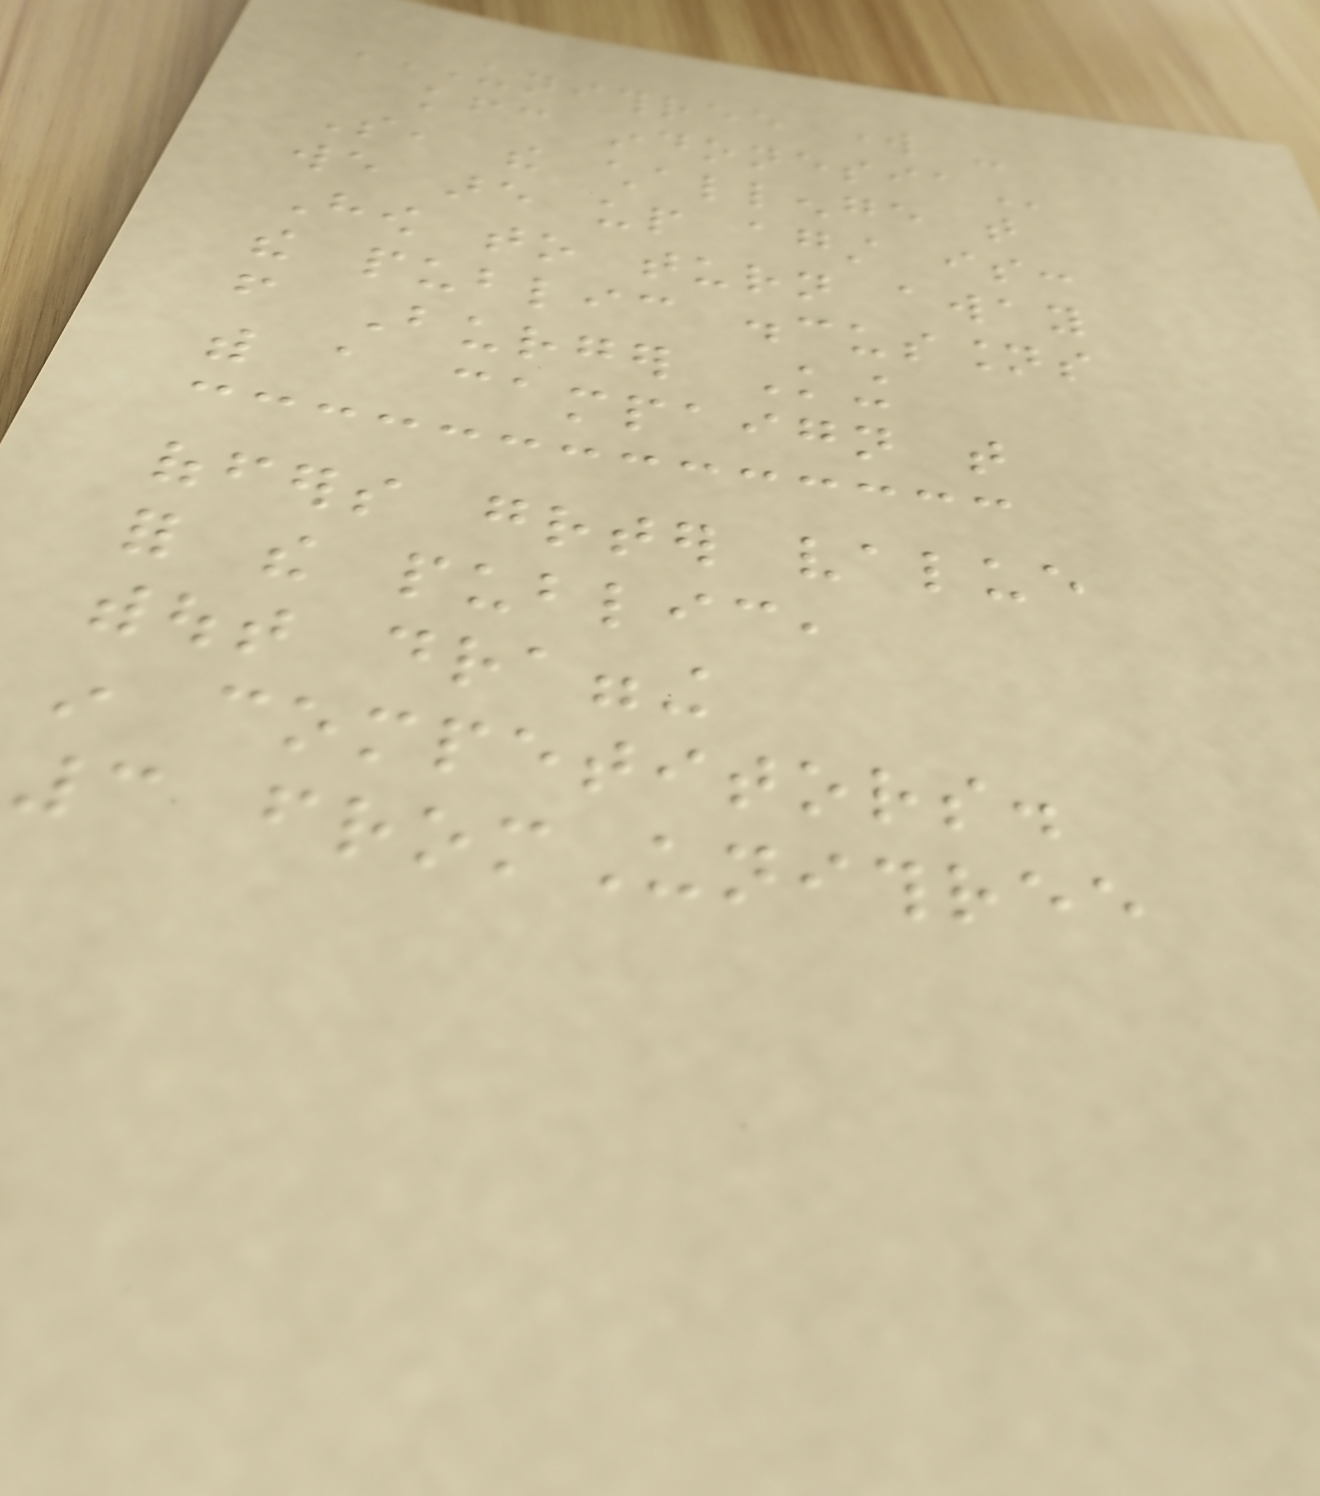UNITHREE WORK -
KFC INDONESIA
So, the challenge that
we are up against is:
How to turn away
the public discussions
from Burger King
with a campaign that
offers greater value
for the public,
without dragging
in competitors.
3 fromUnithree
